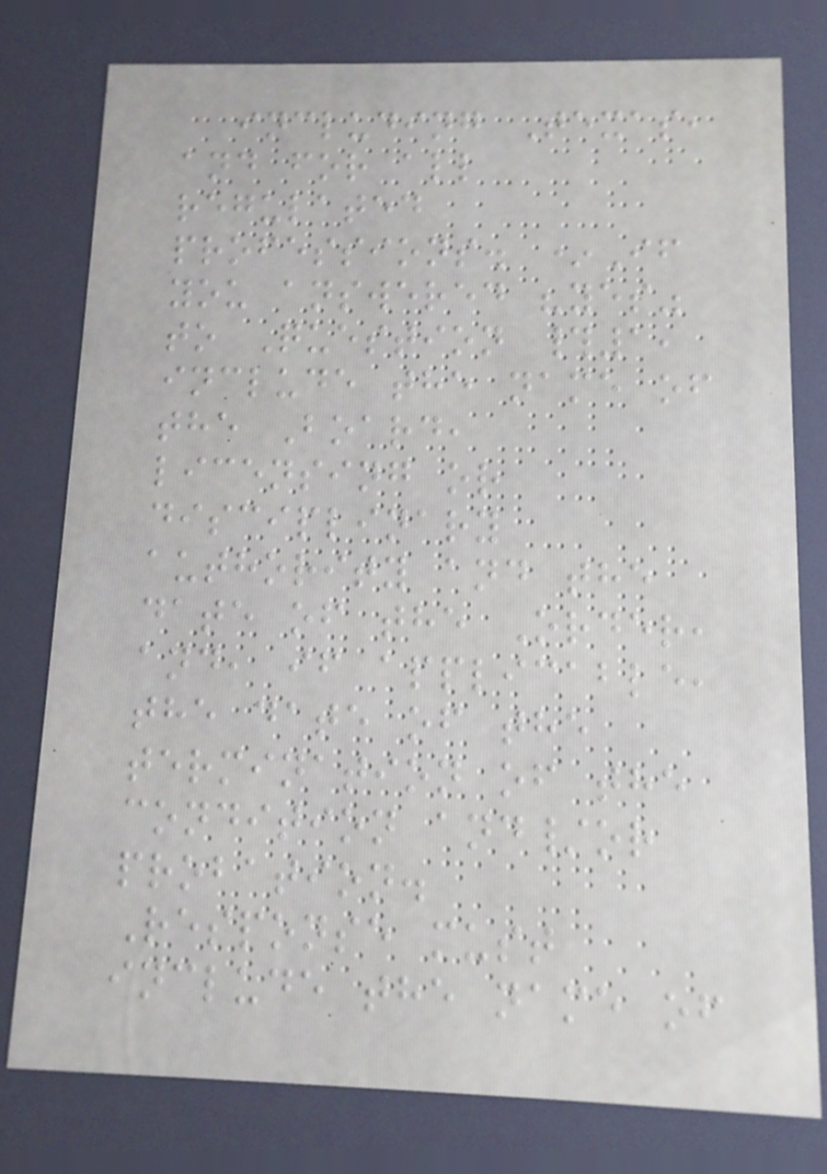including Texas,
and for all
regulated
professions. *If
you answered "yes"
to Question #1,
include the name of
the Board,
licensing or
disciplinary
authority and the
date of the Order,
and, if applicable,
the date of the
termination of the
condition and/or
probation.
Response must
include the name of
